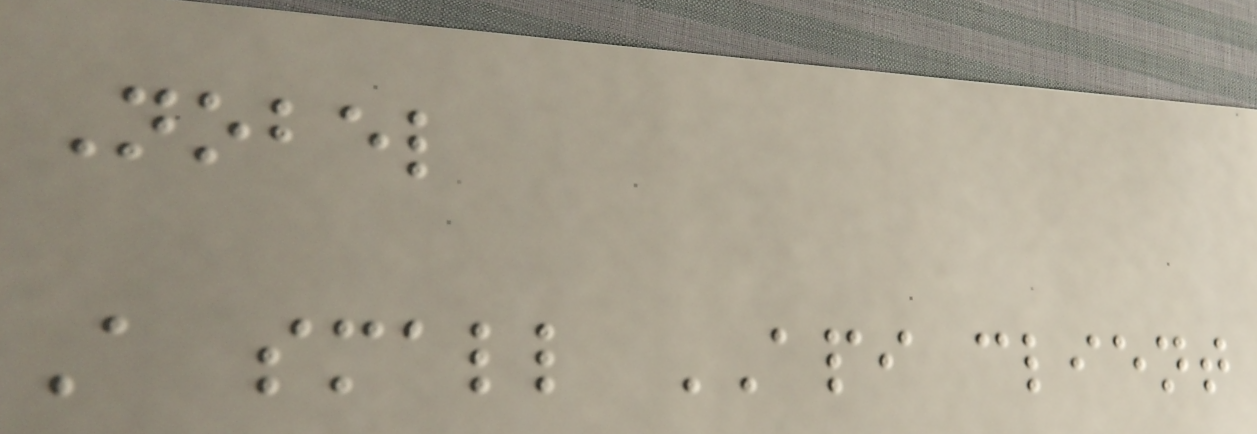Nobel
A small API client
